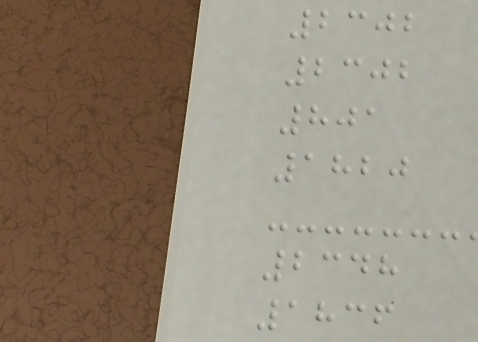2302
2302
801
1820
2348
1836
